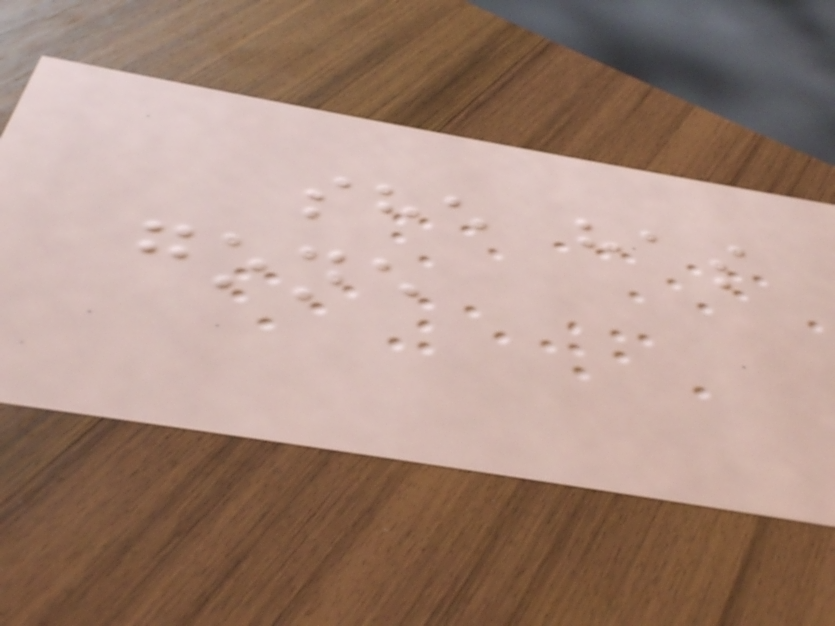she has
gone
